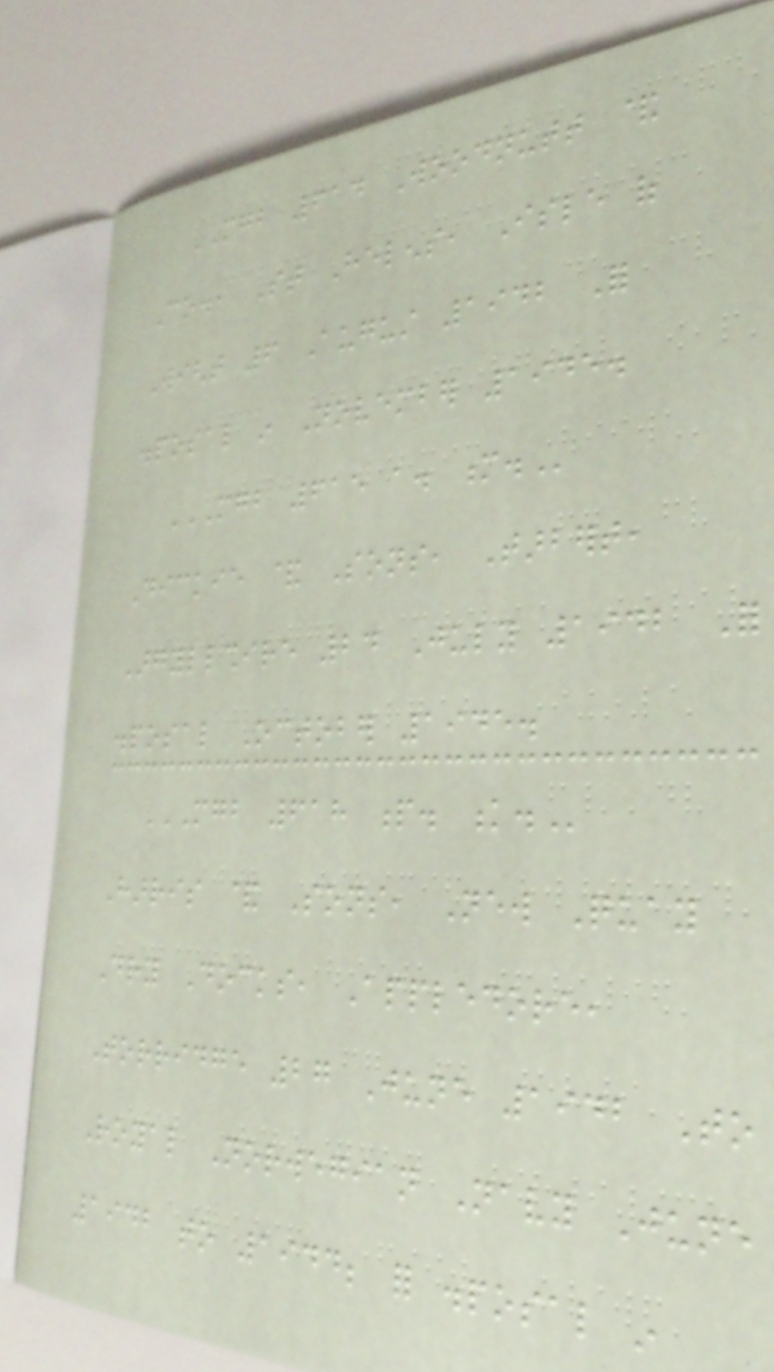MGB 614 Woodnutt &
Co., St Helens, Isle of
Wight 6 August 1942 For
disposal in November 1945.
MGB 615 A. M.
Dickie & Sons, Tarbert,
Argyllshire 24 July 1942 For
disposal October 1945.
MGB 618 P. K.
Harris & Sons, New Quay
Dry Docks, Appledore,
Torridge 27 June 1942 To
Royal Norwegian Navy June
1942 to 1944; for disposal in
